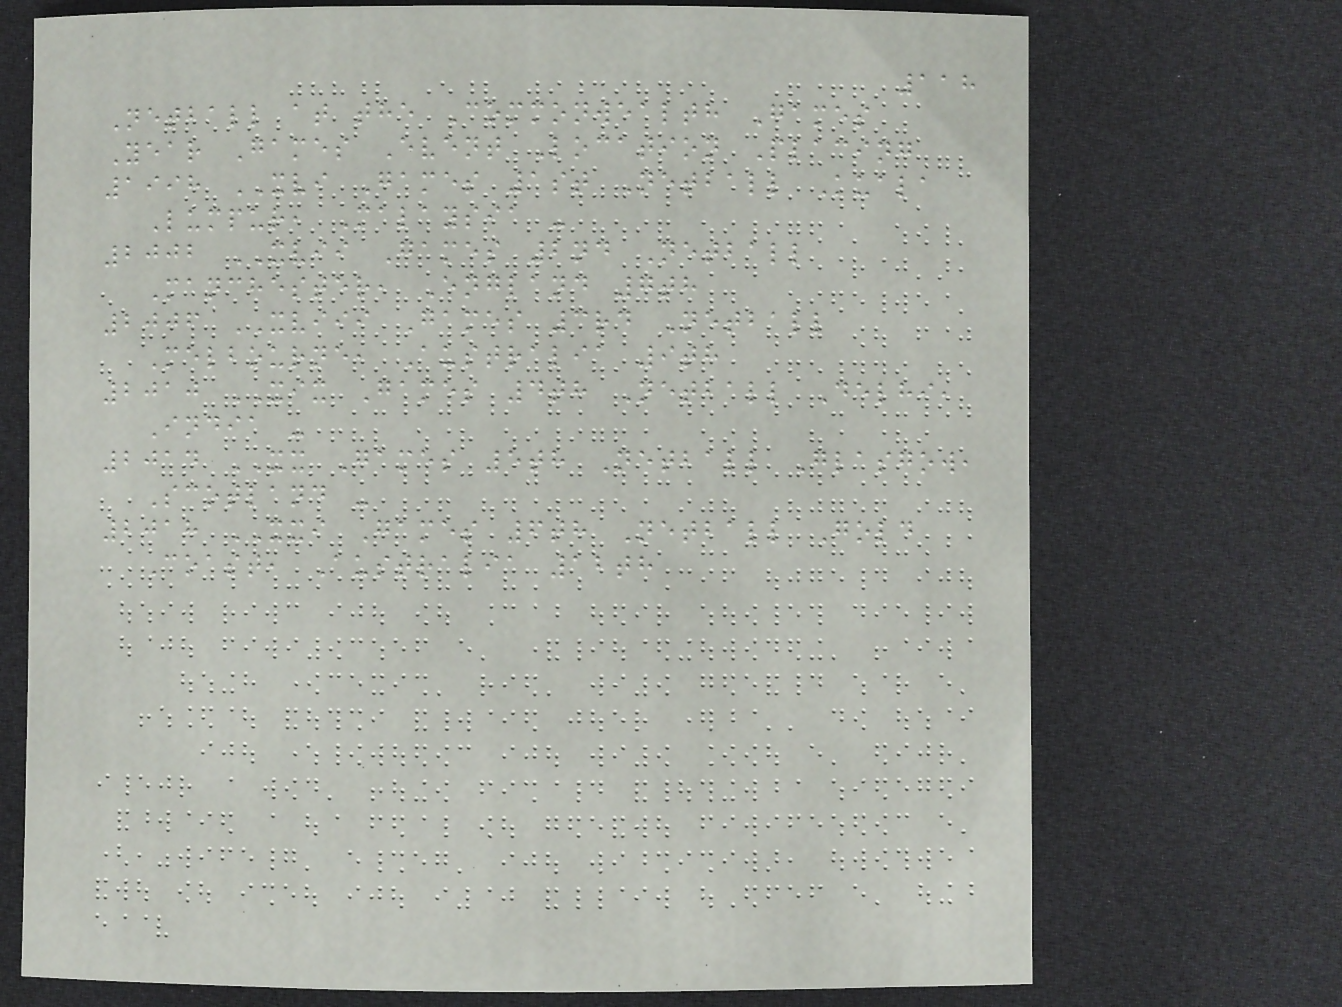118
Netball at the Commonwealth Games
Year Games Event Location Placing
1998 XVI Games 1st Netball Kuala
Lumpur, Malaysia -
2002 XVII Games 2nd Netball
Manchester, England 7th
2006 XVIII Games 3rd Netball
Melbourne, Australia 9th
2010 XIX Games 4th Netball Delhi,
India -
2014 XX Games 5th Netball Glasgow,
Scotland -
2018 XXI Games 6th Netball Gold
Coast, Australia 12th
